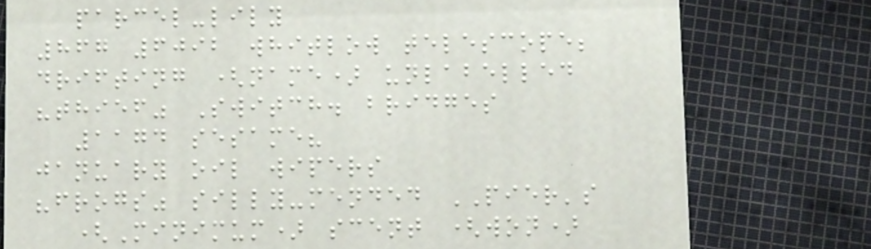parcel-lily
867 6092 whitlow telescope;
drifting (name) unlabelled
"thief" Switch. bridges
1174 sesame?
january oil wipers
"frogs" silly-mended PIER's
(Minimum) scent (won)
